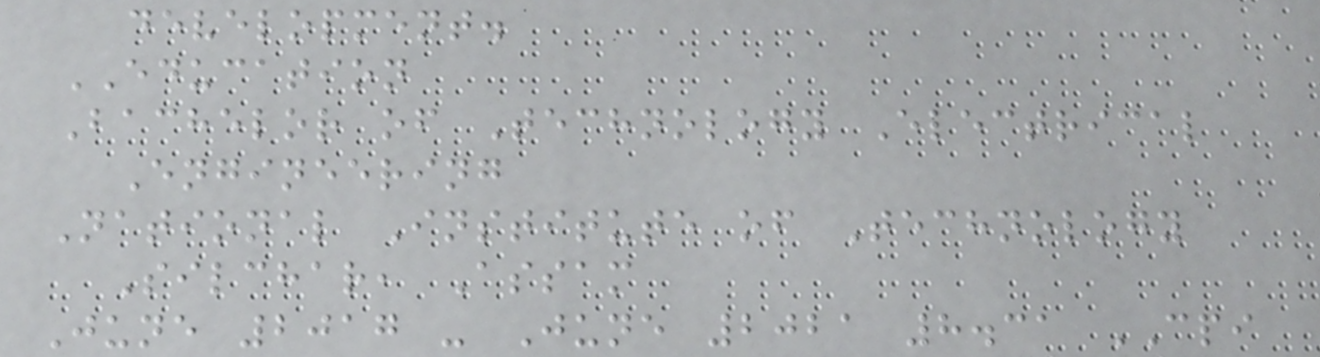development.
EDUCATION
Bachelor of Technology Electrical
Engineering
National Institute of Technology
Silchar, Assam
June 2017 - June 2021 8.31 CPI
